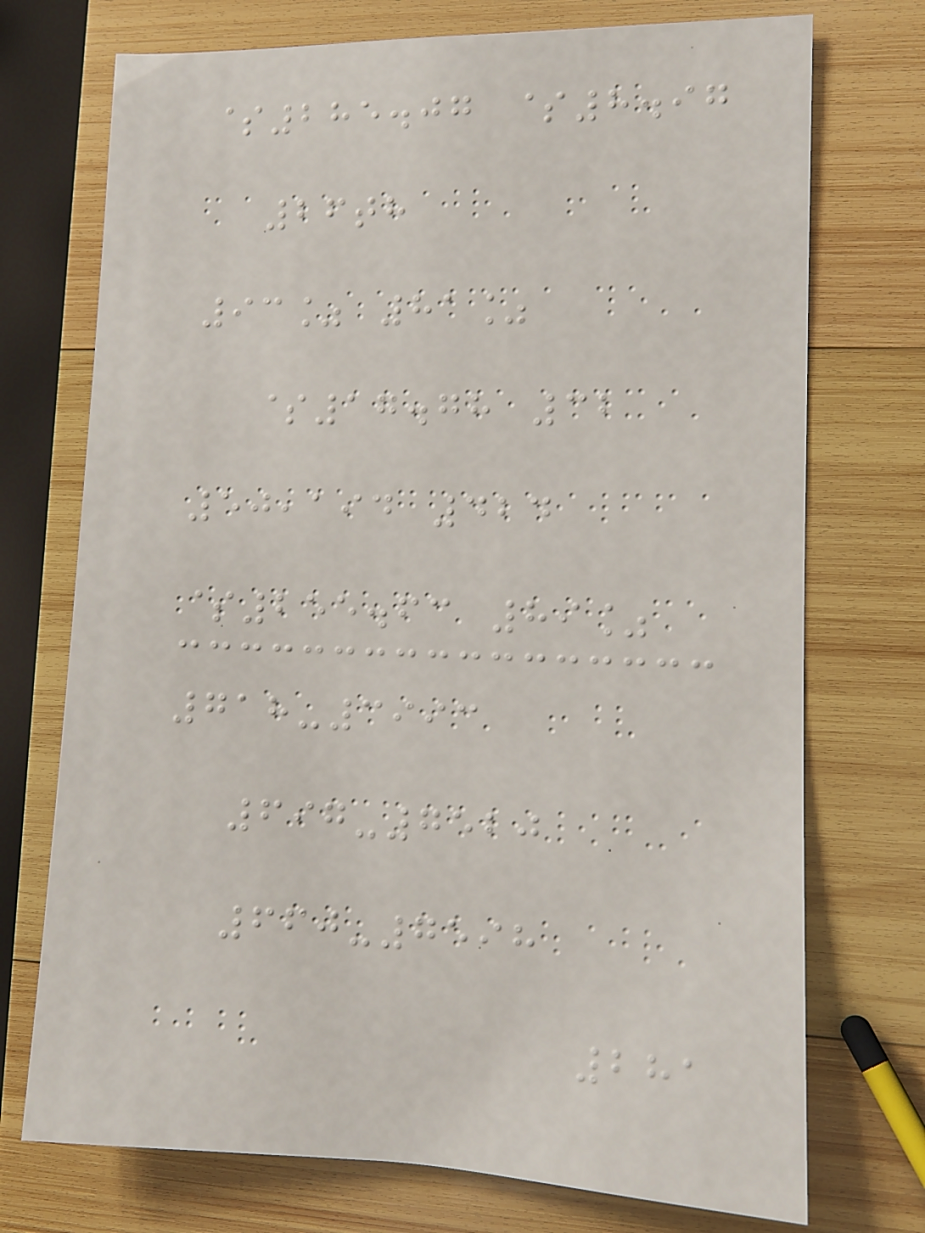$285.07 $8.97
26th
93% 81%
$17.78 32
50,194 424
$255.63 89%
718-3993
697-7520
660-7598
281
